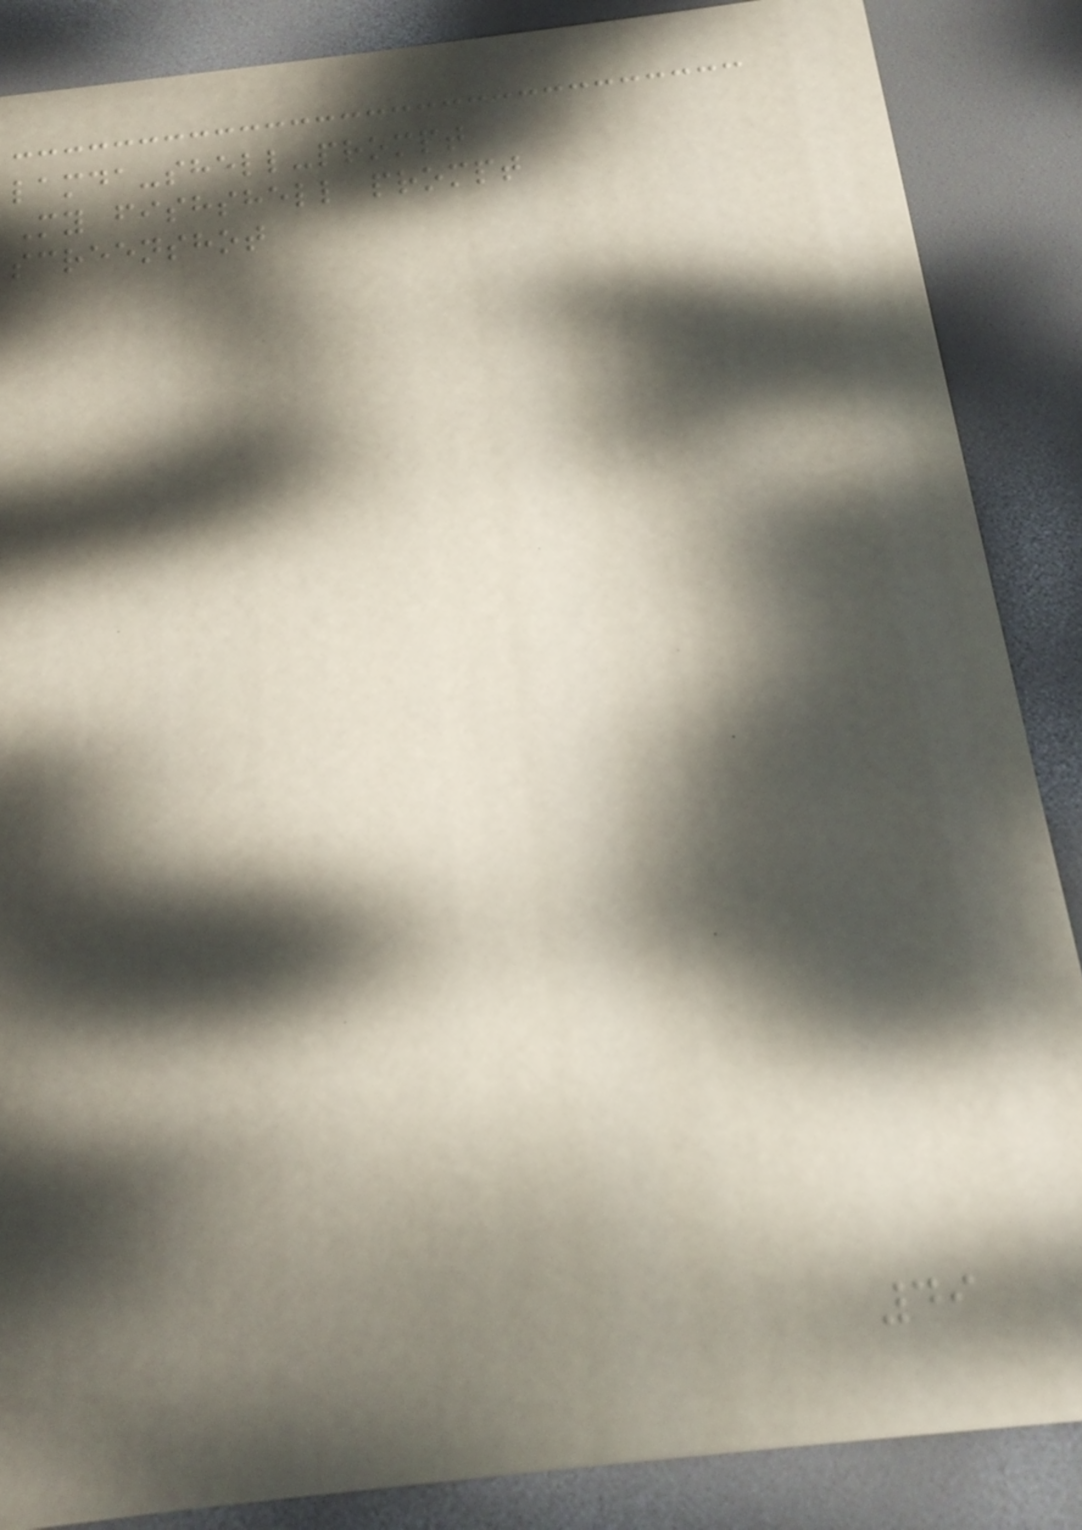lamda-shell-prompt
My fishshell prompt
screenshot
49
